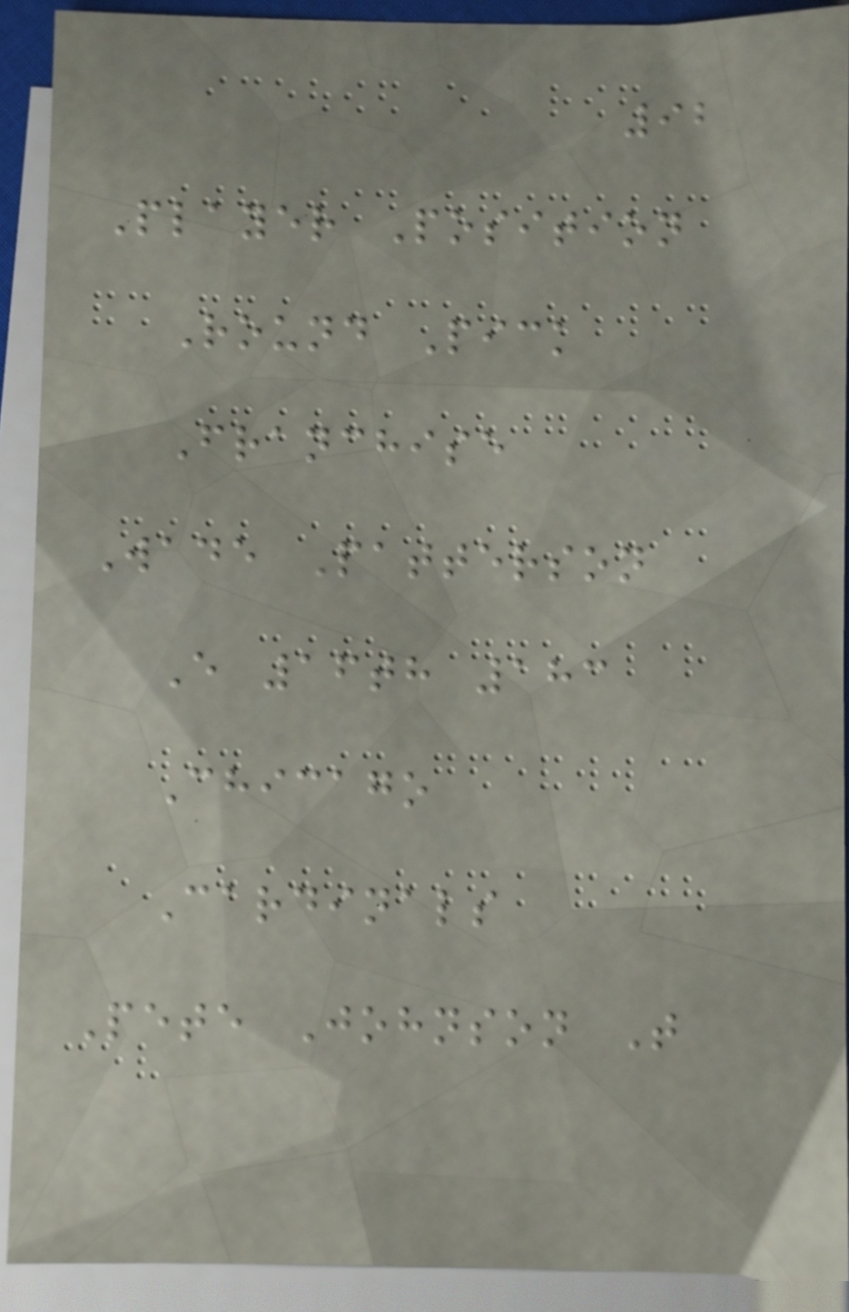92
Player Position
Round Pick
Franchise
Wade Patterson
E 16th 183
Chicago
Cardinals
Pete Johnson T
